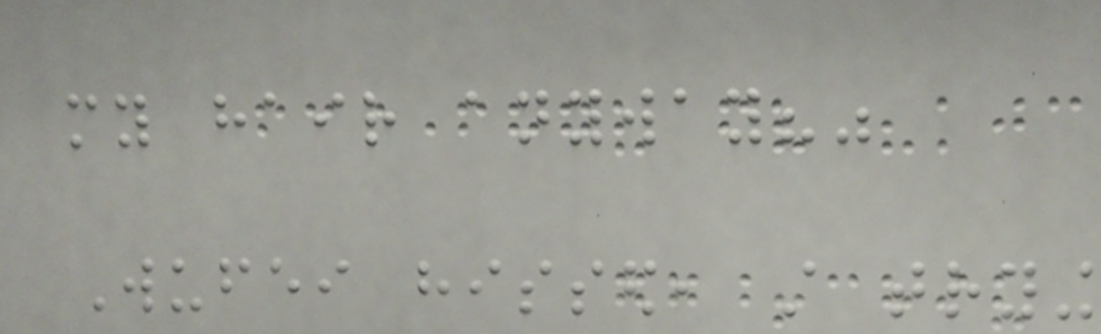my hair anyway?"
Wufei hissed, still trying
